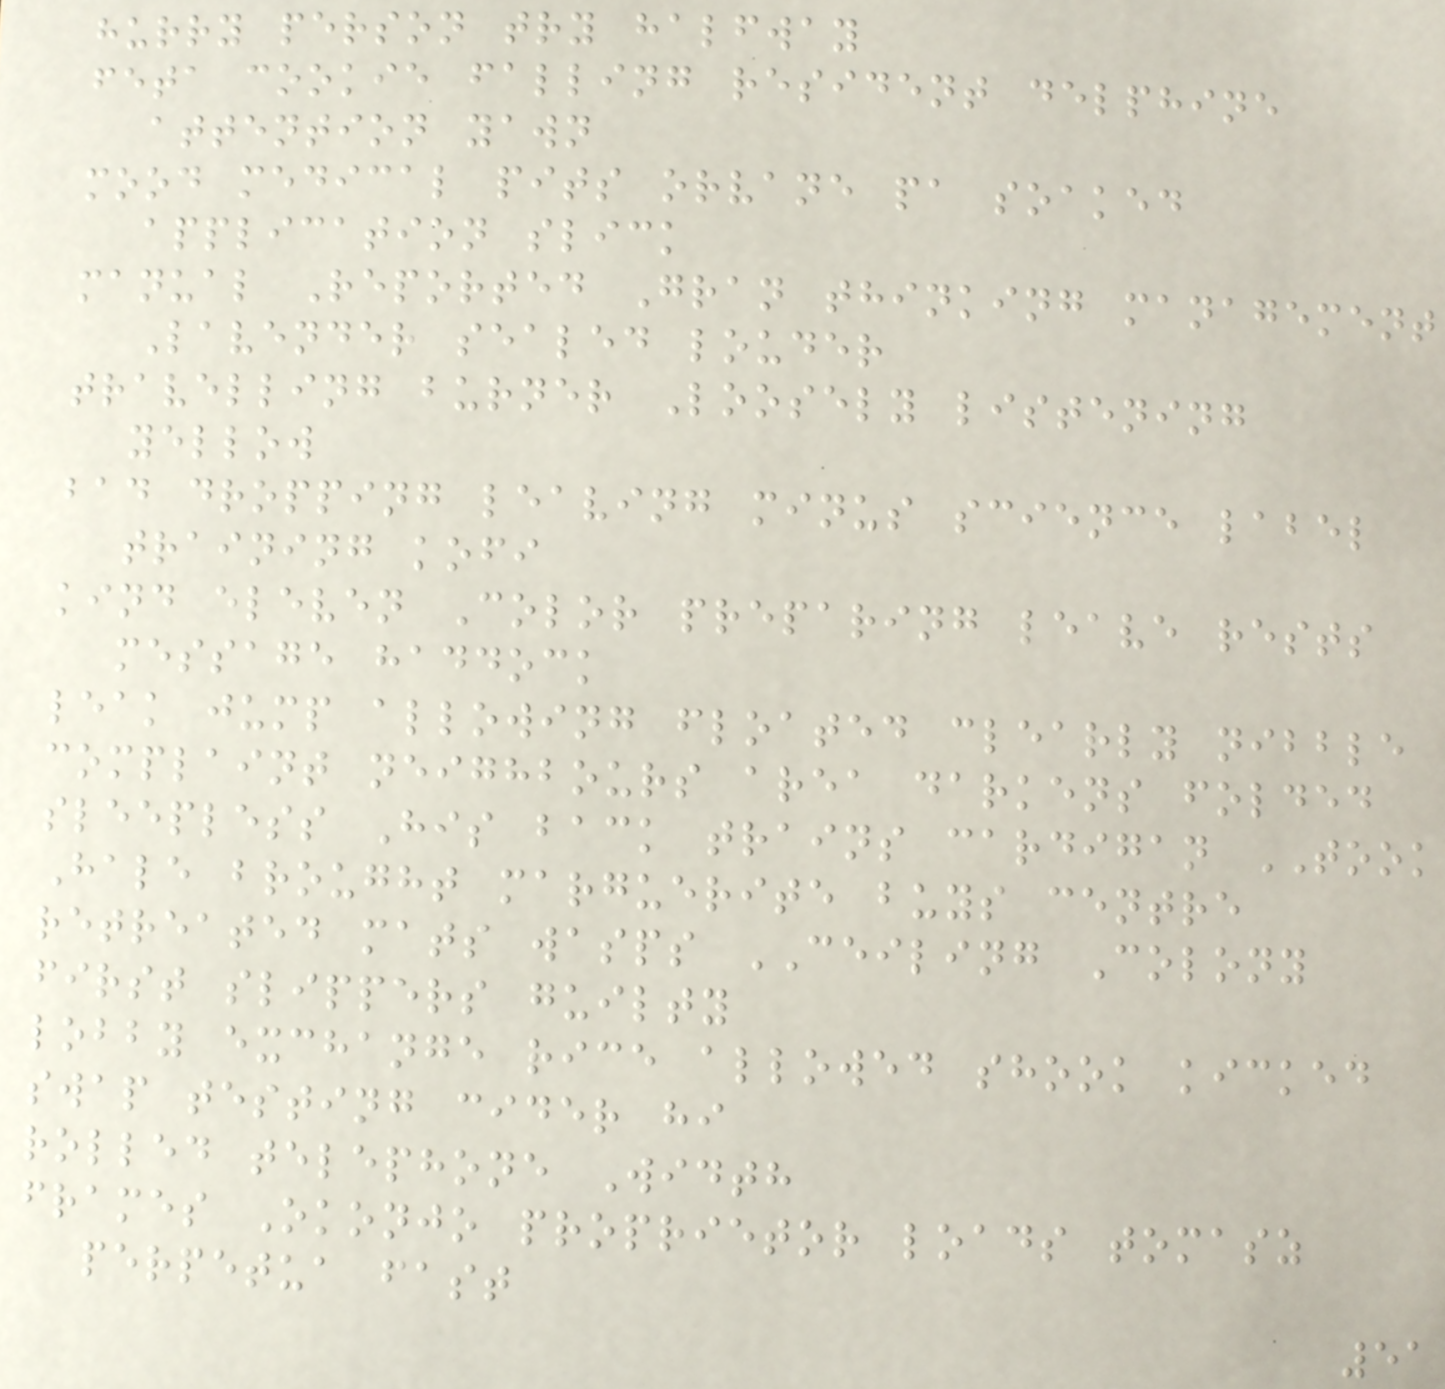hurry person try halfway
feta cookie falling resident delphine
attention yawn
mood medical pits orvane pa soaked
application slick
manual Reported Gran thinking management
Lavender sealed louder
travelling burner Loosely listening
yellow
bad dropping leaving minus science label
training kofi
kind eleven Color preparing leave rests
message haddock
leak jump allowing floated clearly nibble
complaint neighbours area darkens folded
sleepless His back trains cardigan TOOK
Hale brought marguerite buys centre
retreated mats wasps CEILING Colony
first slippers guilty
lobby exchange rice allowed shook kicked
swap testing cider hi
rolled telephone Width
frames Okonjo proprietor loads tomasz
perpetua fast
51
